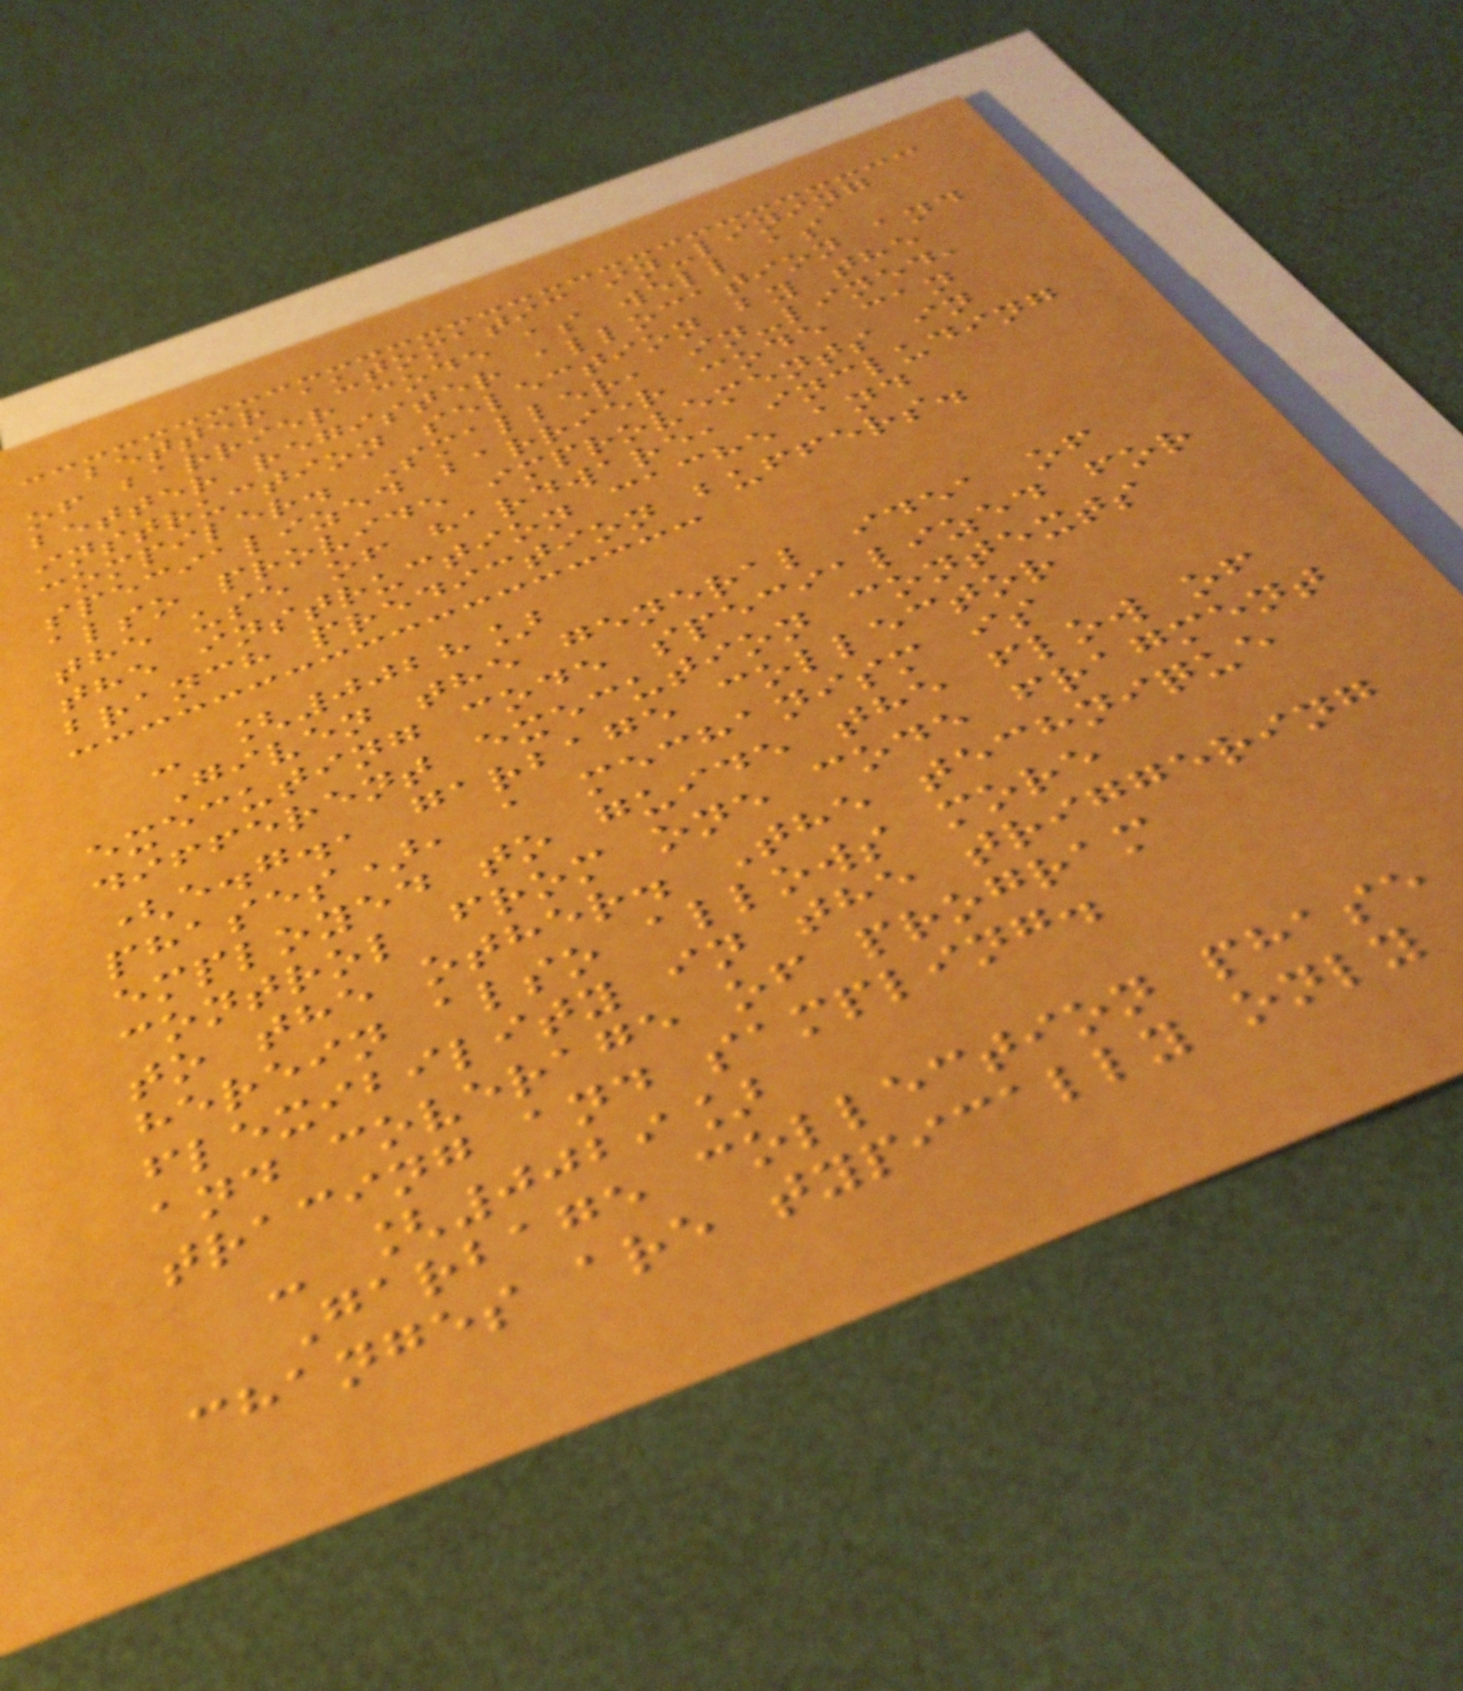better automatic in-lining
of barrier code as well as
better register allocation and
instruction selection by the
compiler. Smaller, in-lined,
specialized barrier code can
also provide improvements in
the use of hardware, including
the instruction cache and
branch prediction buffers.
- [0028]
Given the general idea of
executing code specialized for
different execution contexts
(e.g., garbage collector
phases), a mechanism is
employed to guide the flow of
control from one code fragment
to the other. The technique
herein also allows more
flexibility in the triggering
and coverage of program
tracing and sampling.
- [0029]
Garbage collection phase
changes are typically only
